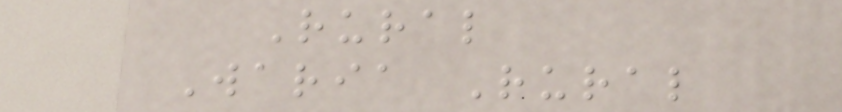Rural
Waria Rural
